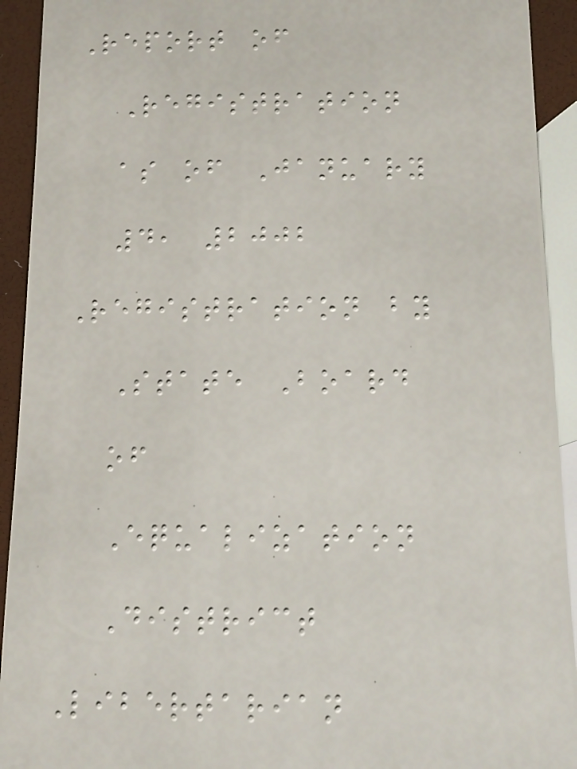Report of
Registration
as of January
4, 2002
Registration by
State Board
of
Equalization
District
Libertarian
